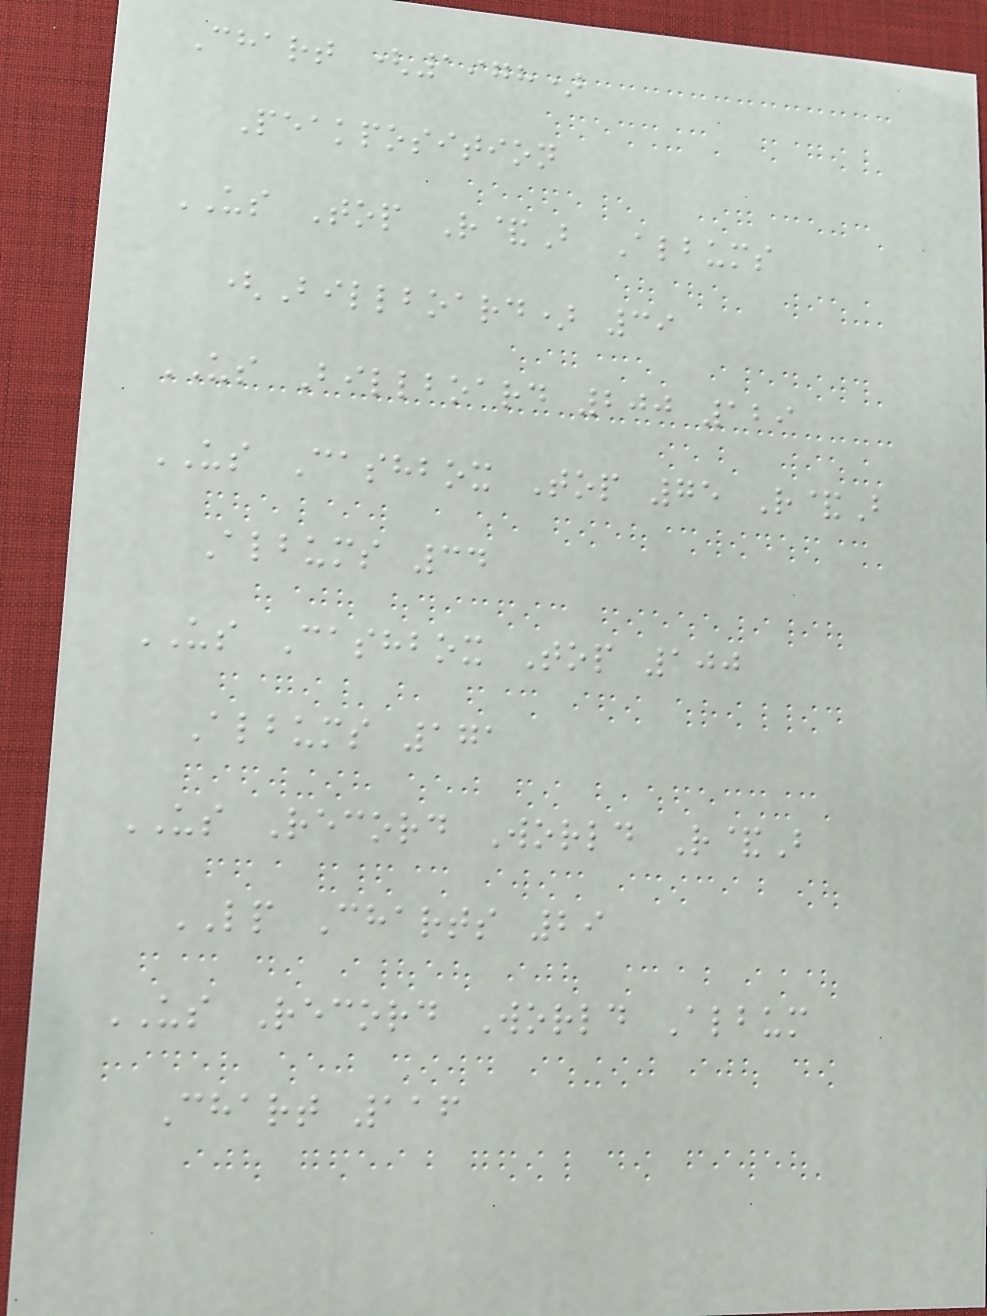Chart (1978)
Peakposition
US Top R&B Albums
(Billboard) 39
US Billboard 200 129
US Cashbox Top 75 R&B
Albums 34
US Cashbox Top 100
Albums 171
US Record World R&B
LP Charts 29
US Record World Album
Chart 116
